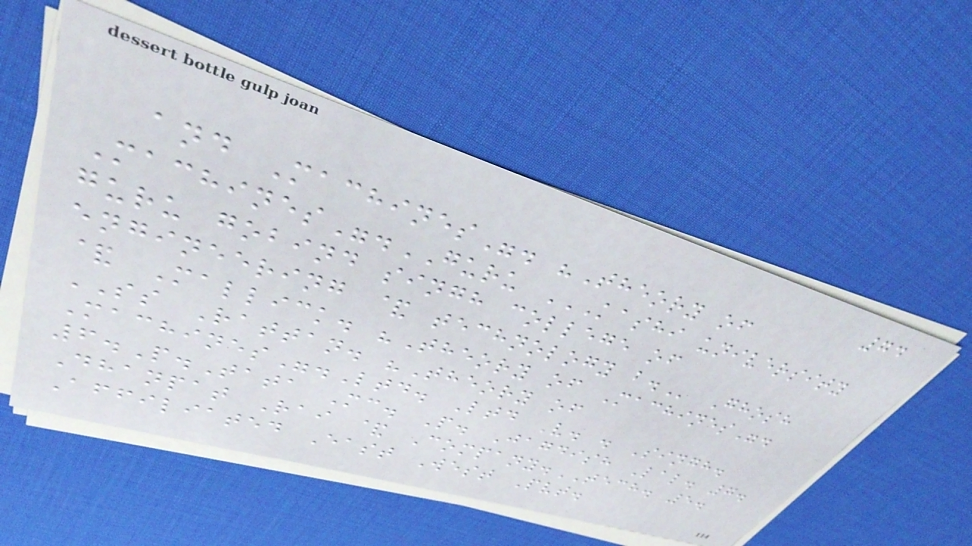74
and Machines". "Theory of
Machines".GURU KASHI UNIVERSITY
GURU GOBIND SINGH COLLEGE OF
ENGINEERING & TECHNOLOGY B. Ghosh
& Mallick. "Theory of Machines".
SS Rattan. "Theory of
Machines".Ltd. Ltd V. . Singh.
6.P.Tata Mc. P. Jagdish Lal. 7.
Dhanpat Rai & Company.TECH. 5.
Affiliated East West Pvt.
